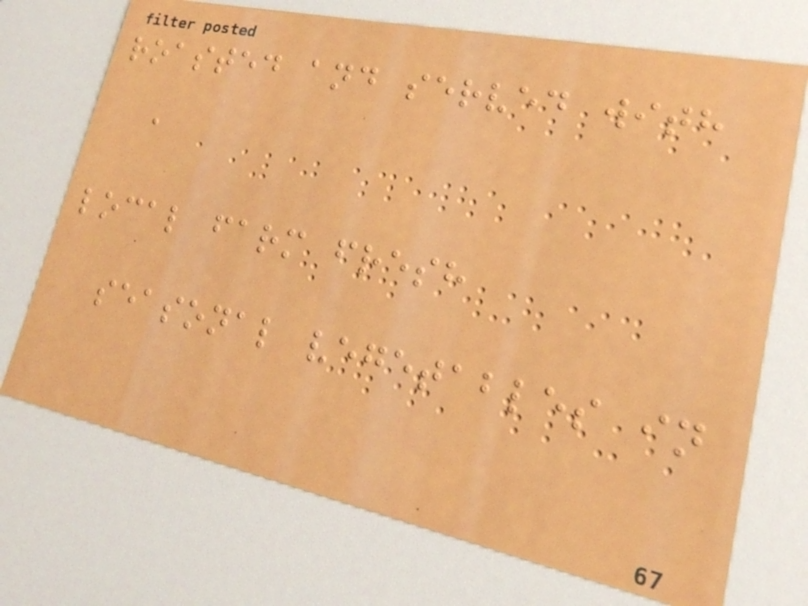roasted and served with
a
local farm fresh
seasonal vegetables in
